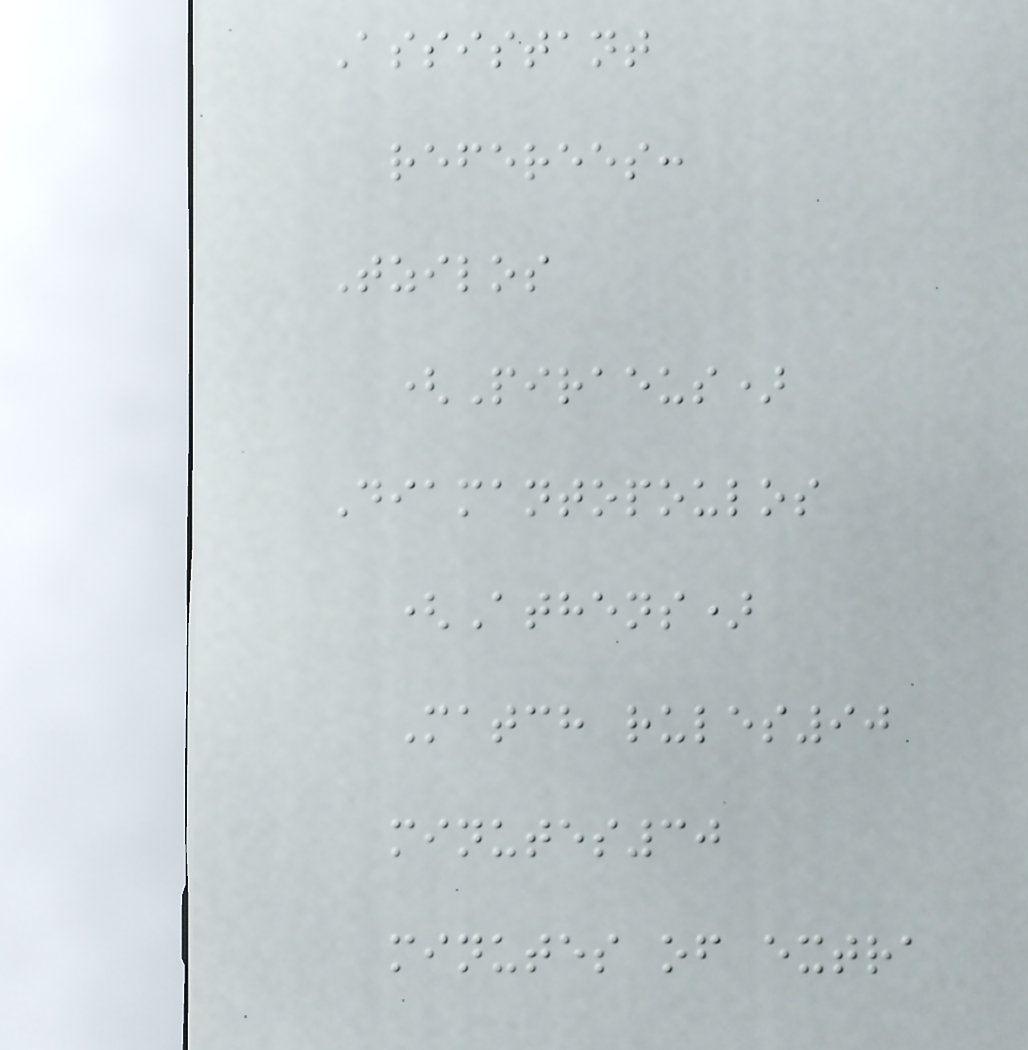Assistant
referees:
Tzilos
(Piraeus)
Diamantopoulos
(Athens)
Match rules90
minutes30
minutes of extra
